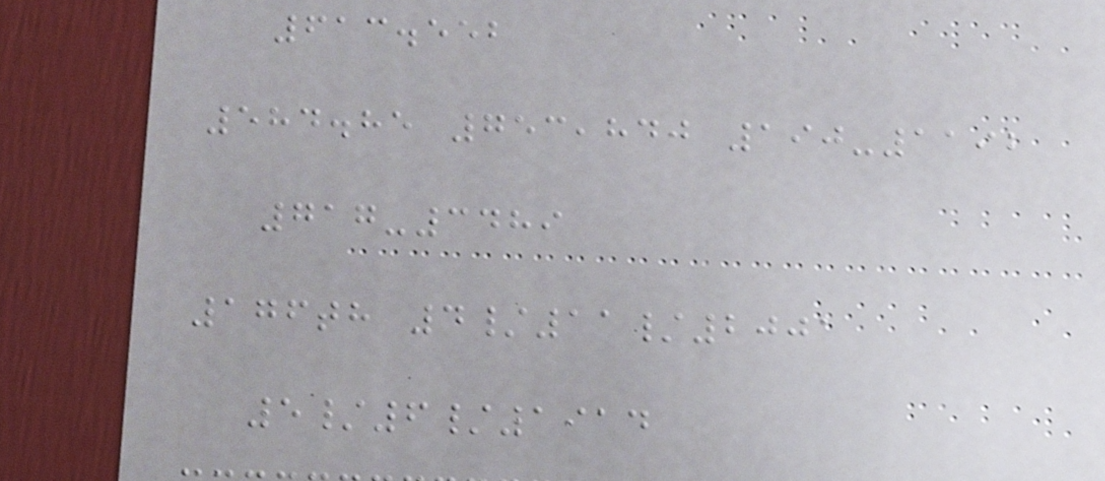613.552
584.85 753,840 190-1192
717-3489
176th 4/11/2001
5/6/1914
